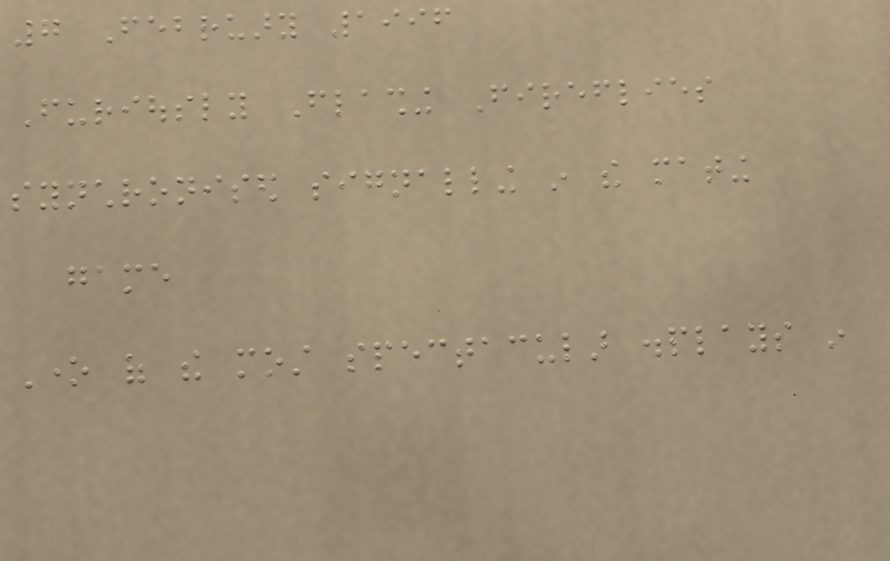7 February 1996
Furiously Flashing Fireflies
synchronised signalling in the mating
game
One of the most spectacular displays in
